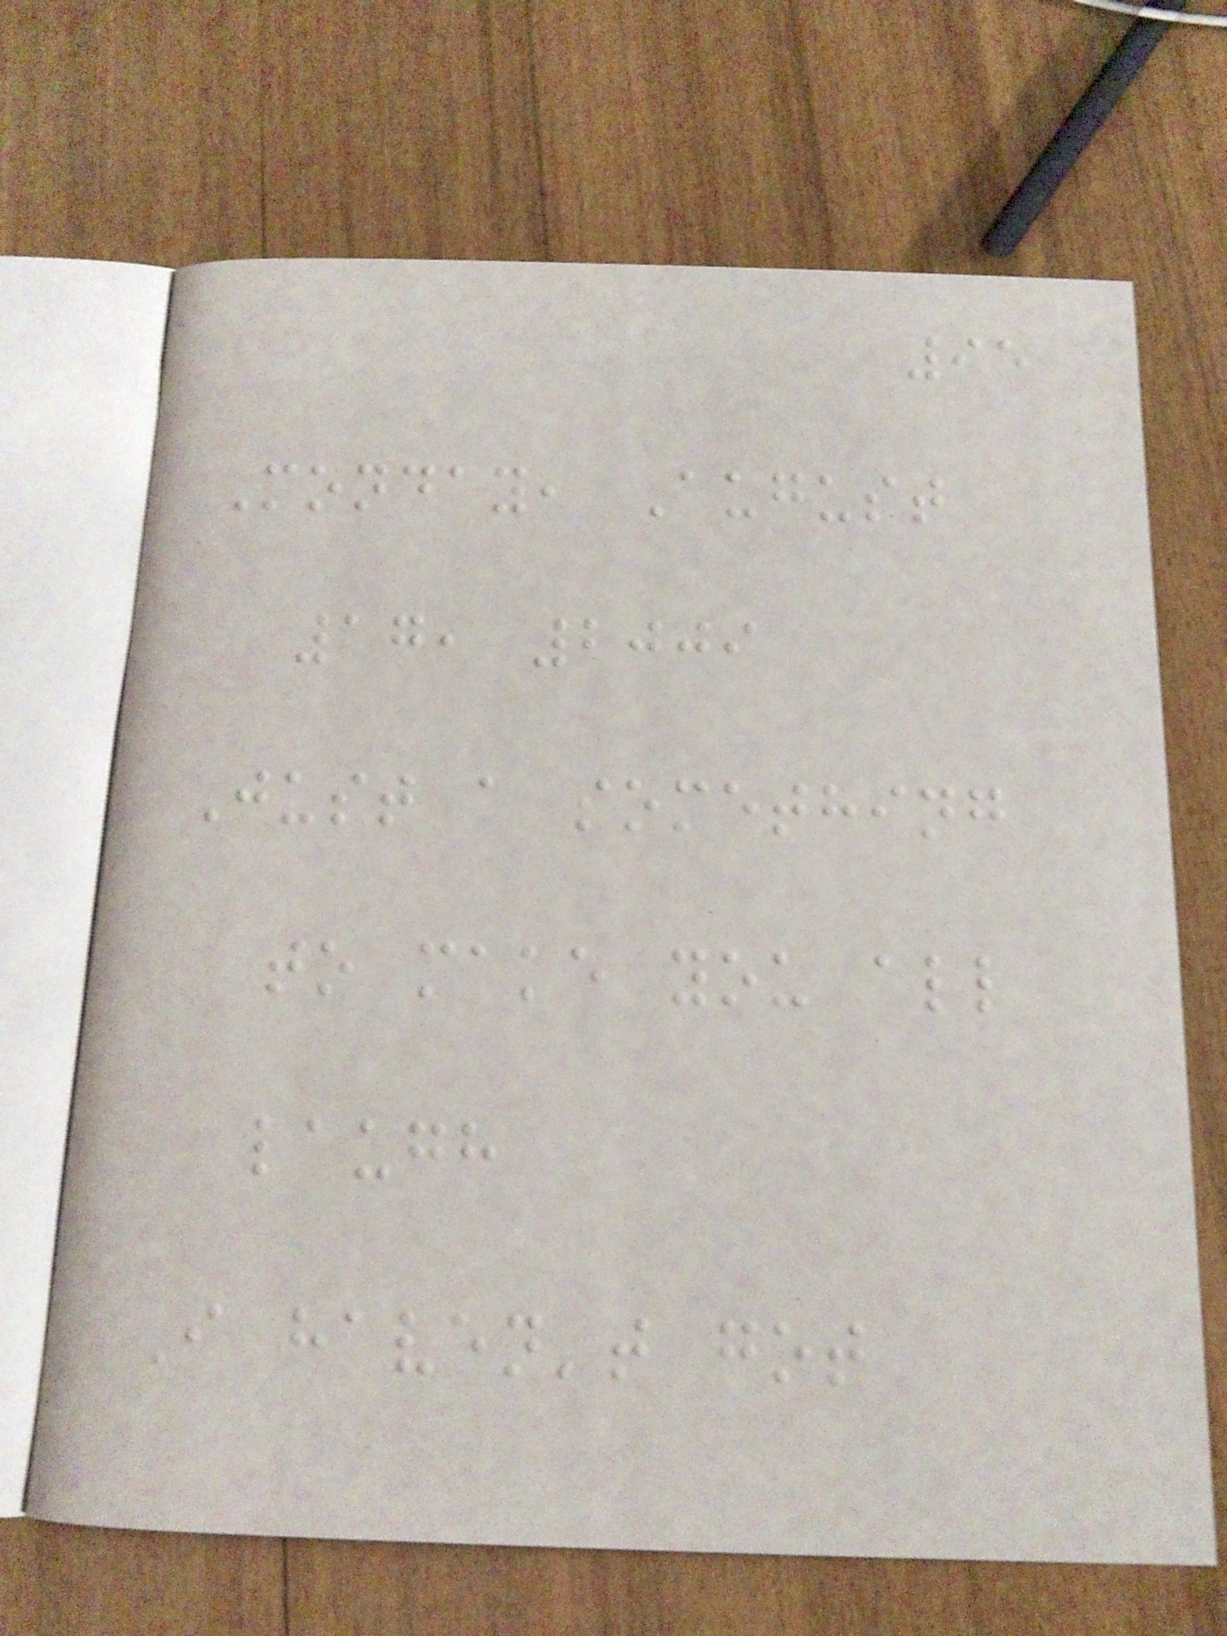95
Monday, August
17, 2009
Just a something
to make you all
laugh
I haven't got
